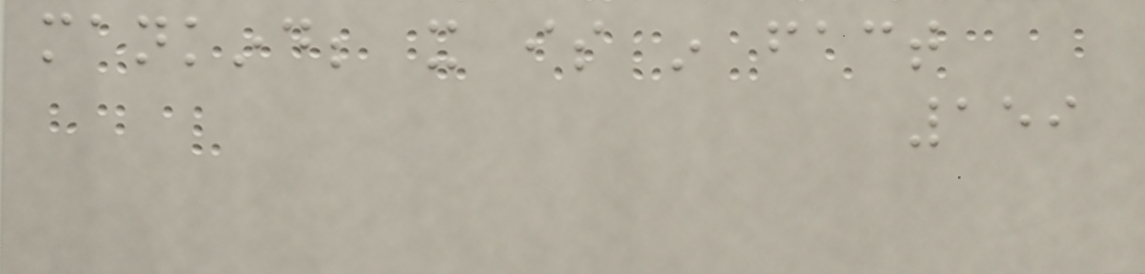mankind; it is in fact
159
